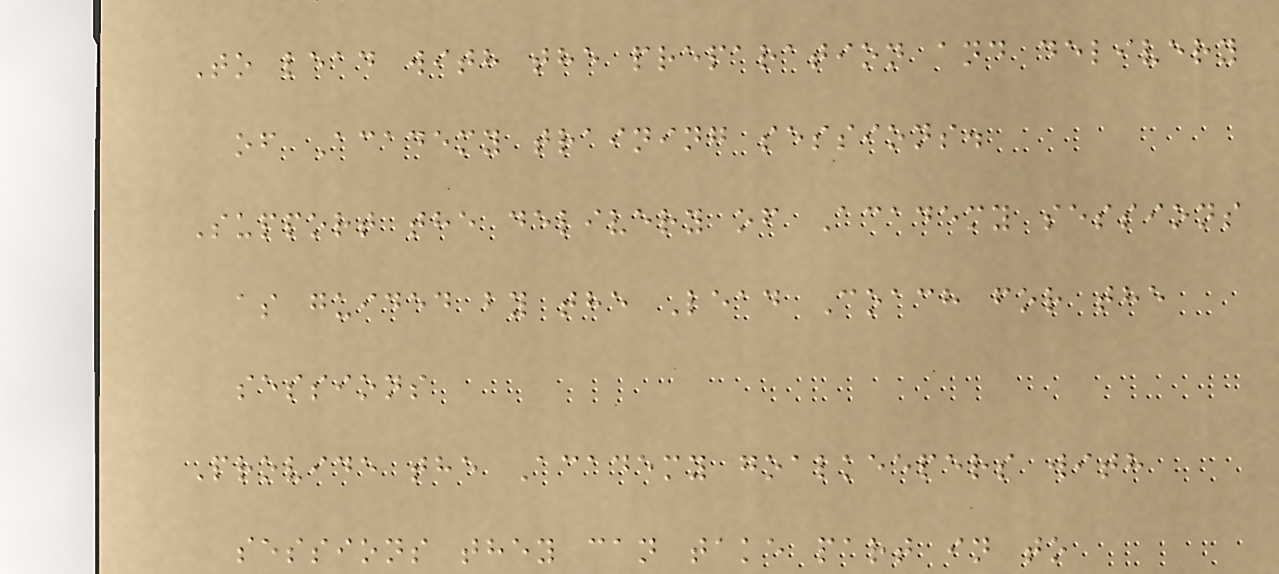To lead with the preparation and delivery
of Academy training sessions.
Support the delivery of Academy sessions
as guided by the Lead Coach for the
sessions
Provide the Academy goalkeepers with
sessions they can take part in to
